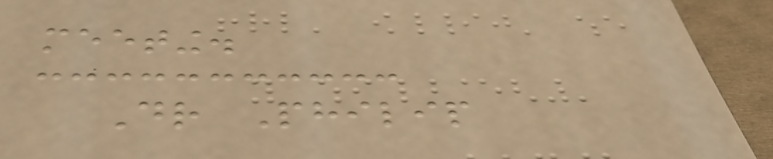meeting.
Dr Philip
